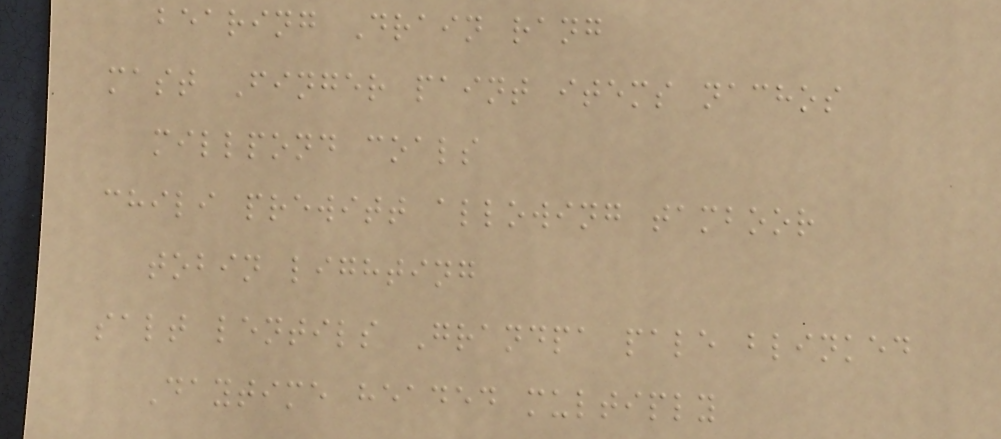bearing Drain rang
mast Finger paint items nachos
millpond coals
chili prewitt allowing tamboor
tobin lighting
salt lentils Grandpa pale blinked
Daytime headed multiply
